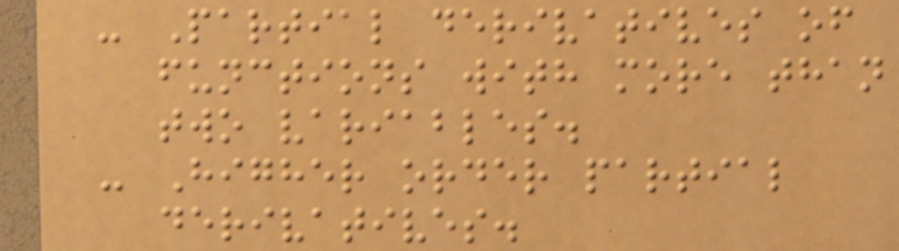- Partial derivatives of
functions with more than
two variables.
- Higher order partial
derivatives.
